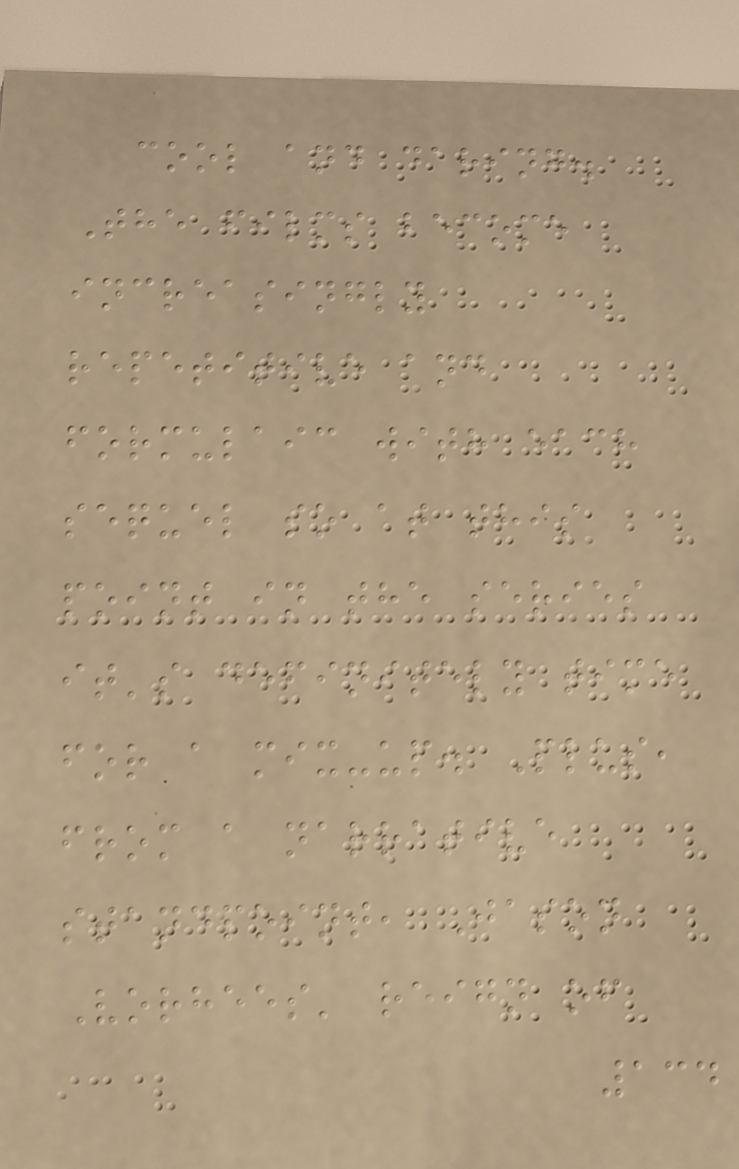cool and daring.
The films become
increasingly
repetitive and
formulaic with each
sequel so at this
point in the series
it's definitely time
for a mix-up. Plus,
from a narrative
standpoint, Jason
Vorhees' reign of
134
